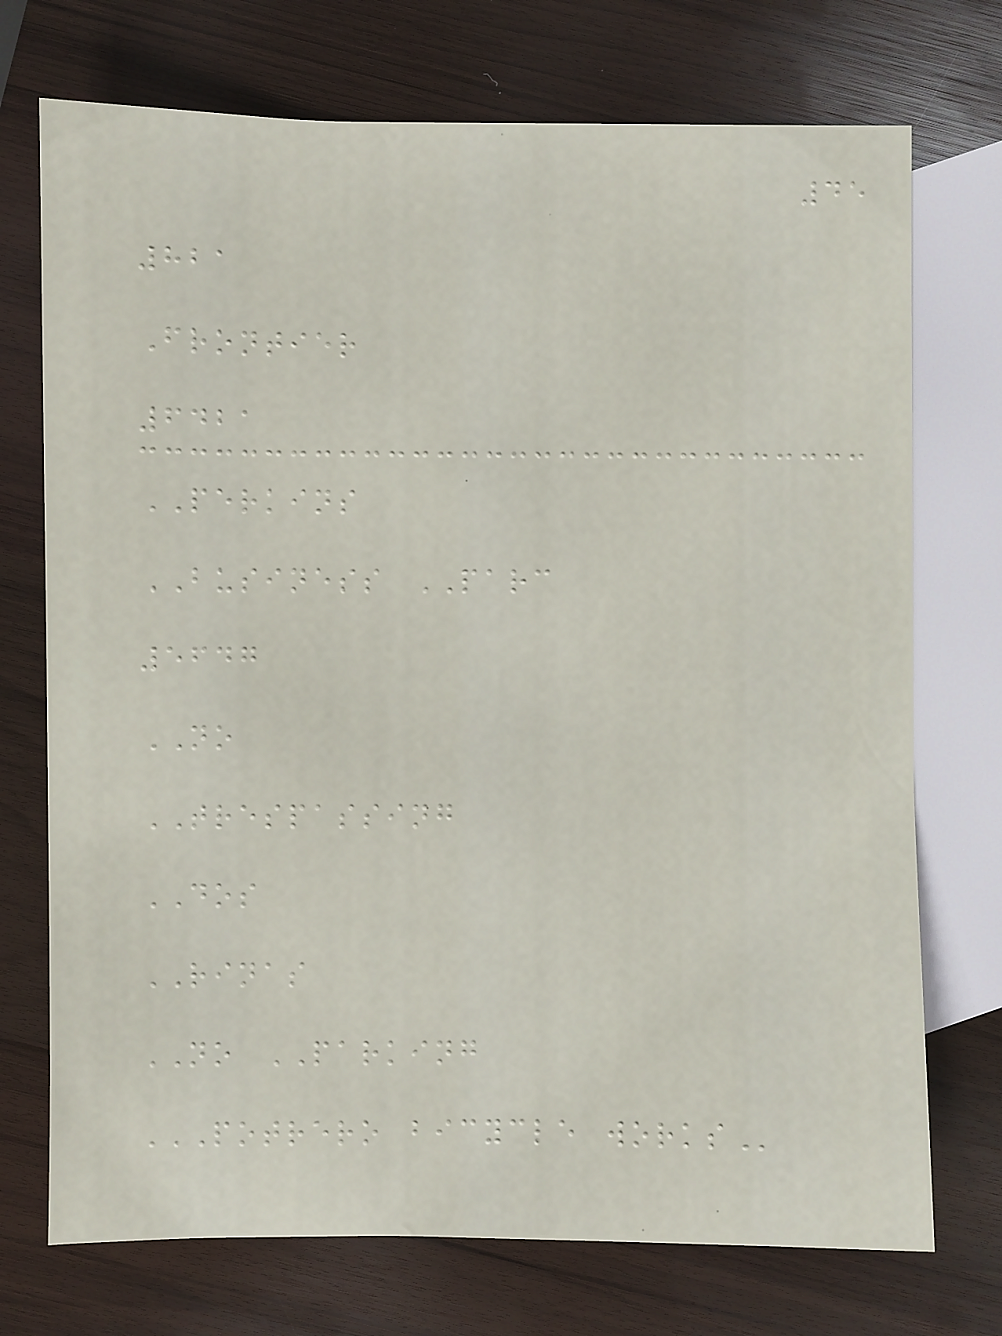45
821
Frontier
6421
PERKINS
BUSINESS PARC
5647
NO
TRESPASSING
DOS
RINAS
NO PARKING
POTRERO BICYCLE WORKS
